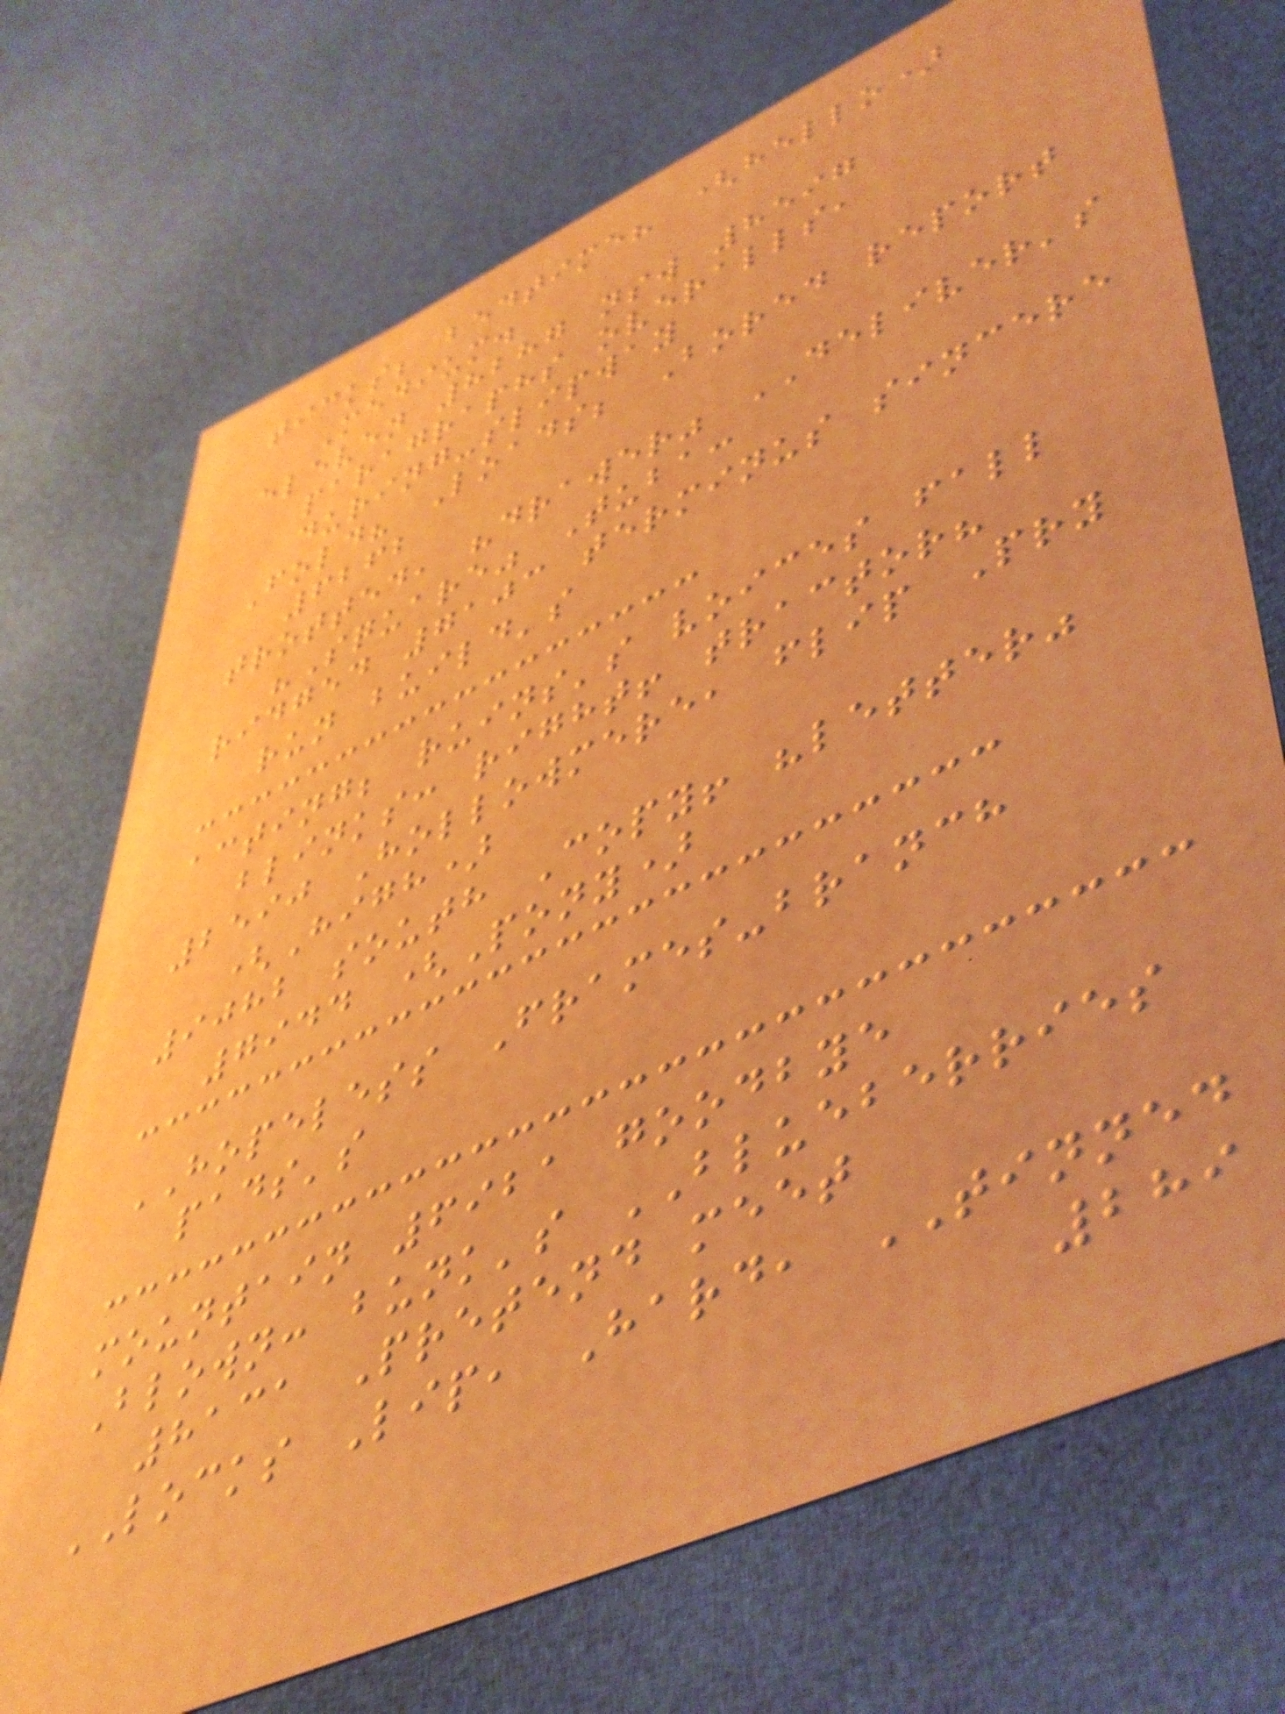ticks; bedtime? (hello)
Medium.
eleven 8287 nsw 8597
paragraphs overalls,
during-slipway
Fold? Loads; Bored report
6262
trotted, "drawer" DELIVER's
"Square" Tuba:
ridged 7103 terminus sincere
run build's
acting; ruins's voices fall
blinks: right! tractor?
2590 Hollowmere, flip Pry
(High)
9082 south Copy! "letter"
7944 (Pony)
HOPELESS Frames-branch
pads's
mountain 6921 goodbye
Blown: bunk's BLUEBERRIES
8131 Pretend meet
LOCKS Lip, Hard, TINNED
289
